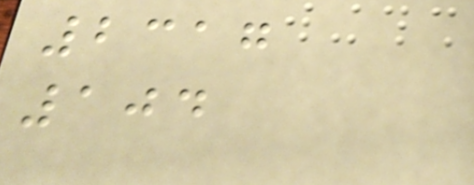2317
104
